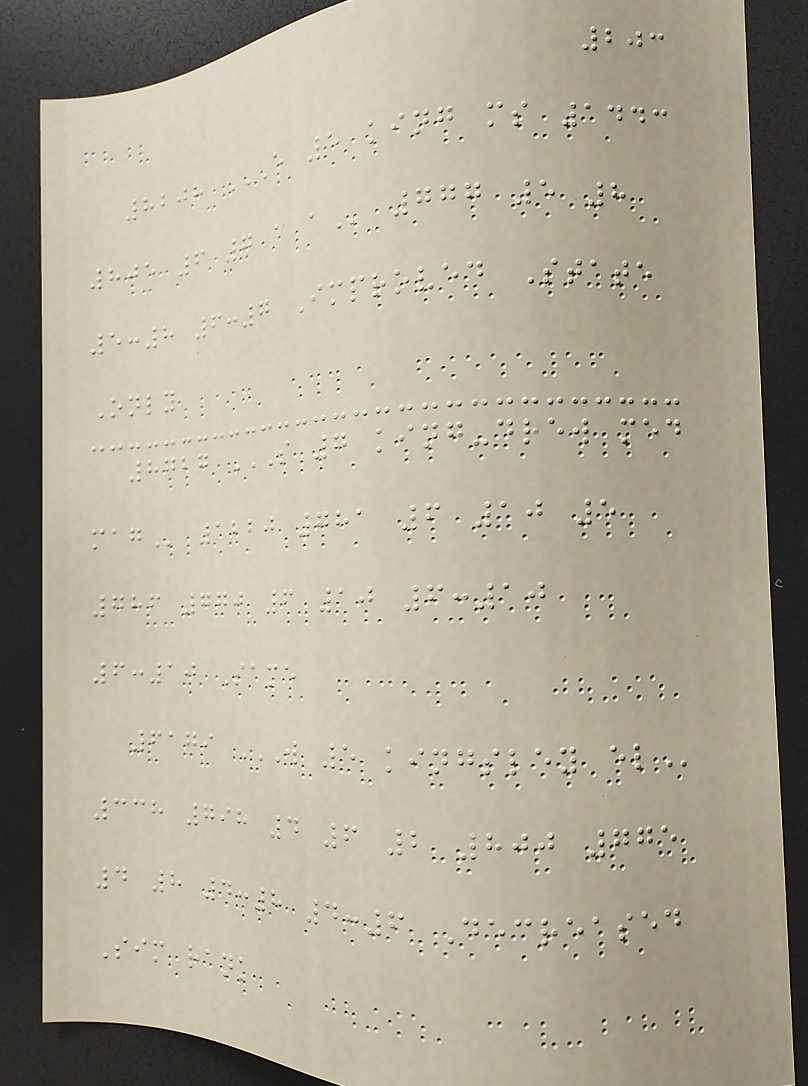203
8208 E 5 KING MS 1443
805 6 7 A A 777 5 8
5:8 6:7 Improved State
Only
8727 S 7 KING-DREW MED
MAG 1220 781 6 10 5
786 770 6 10 6:10
6:10 Same
6179 W 5 KINGSLEY EL
338 798 4 6 2 800 775
4 8 4:8 4:6 Decreased
Sim rank
